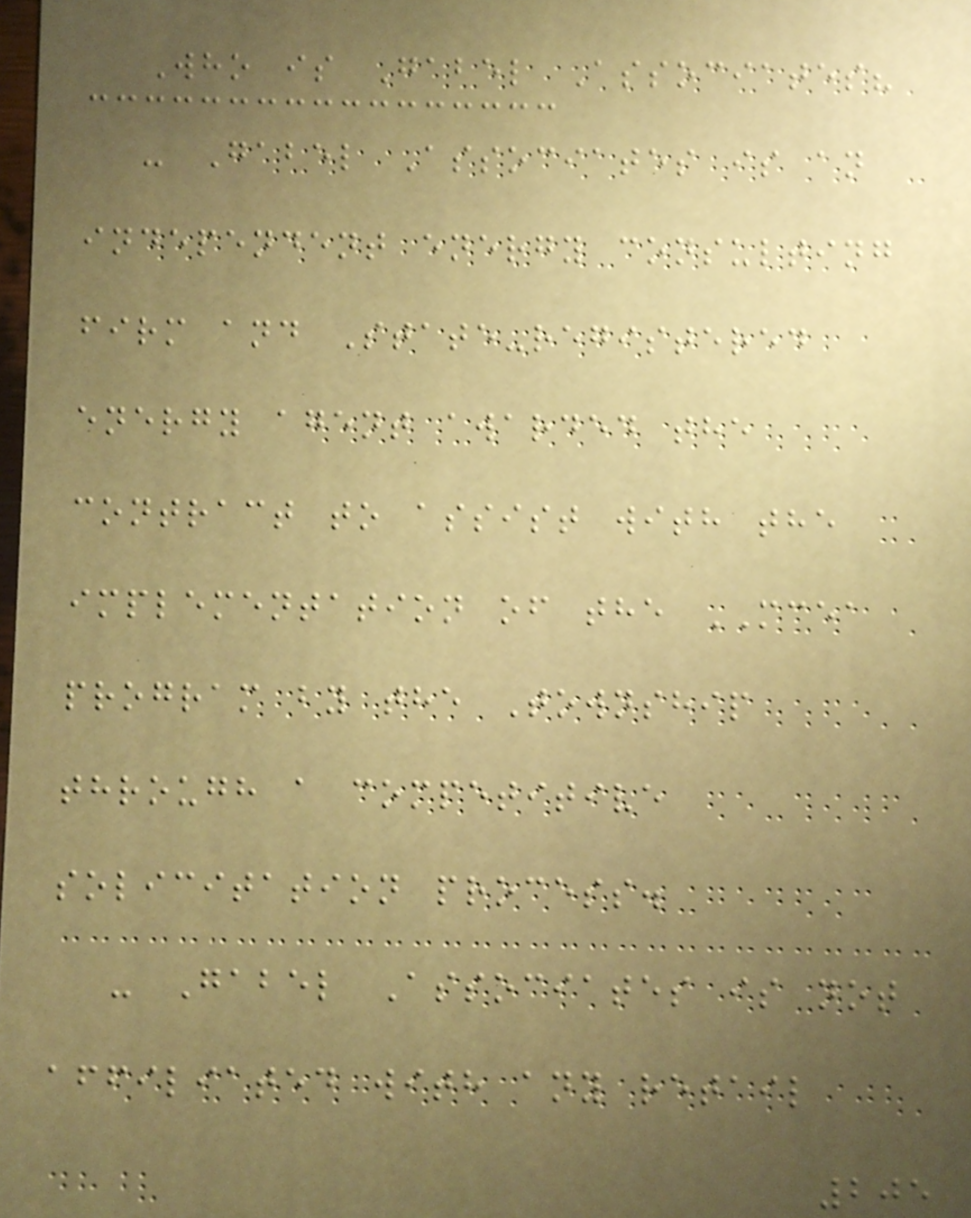Who is Gabel Associates?
- Gabel Associates is an
independent energy consulting
firm and State-registered
energy agent awarded the
contract to assist with the
implementation of the MCEA
program by the Township
through a competitive
solicitation process.
- Gabel Associates is not
affiliated with any retail
205
